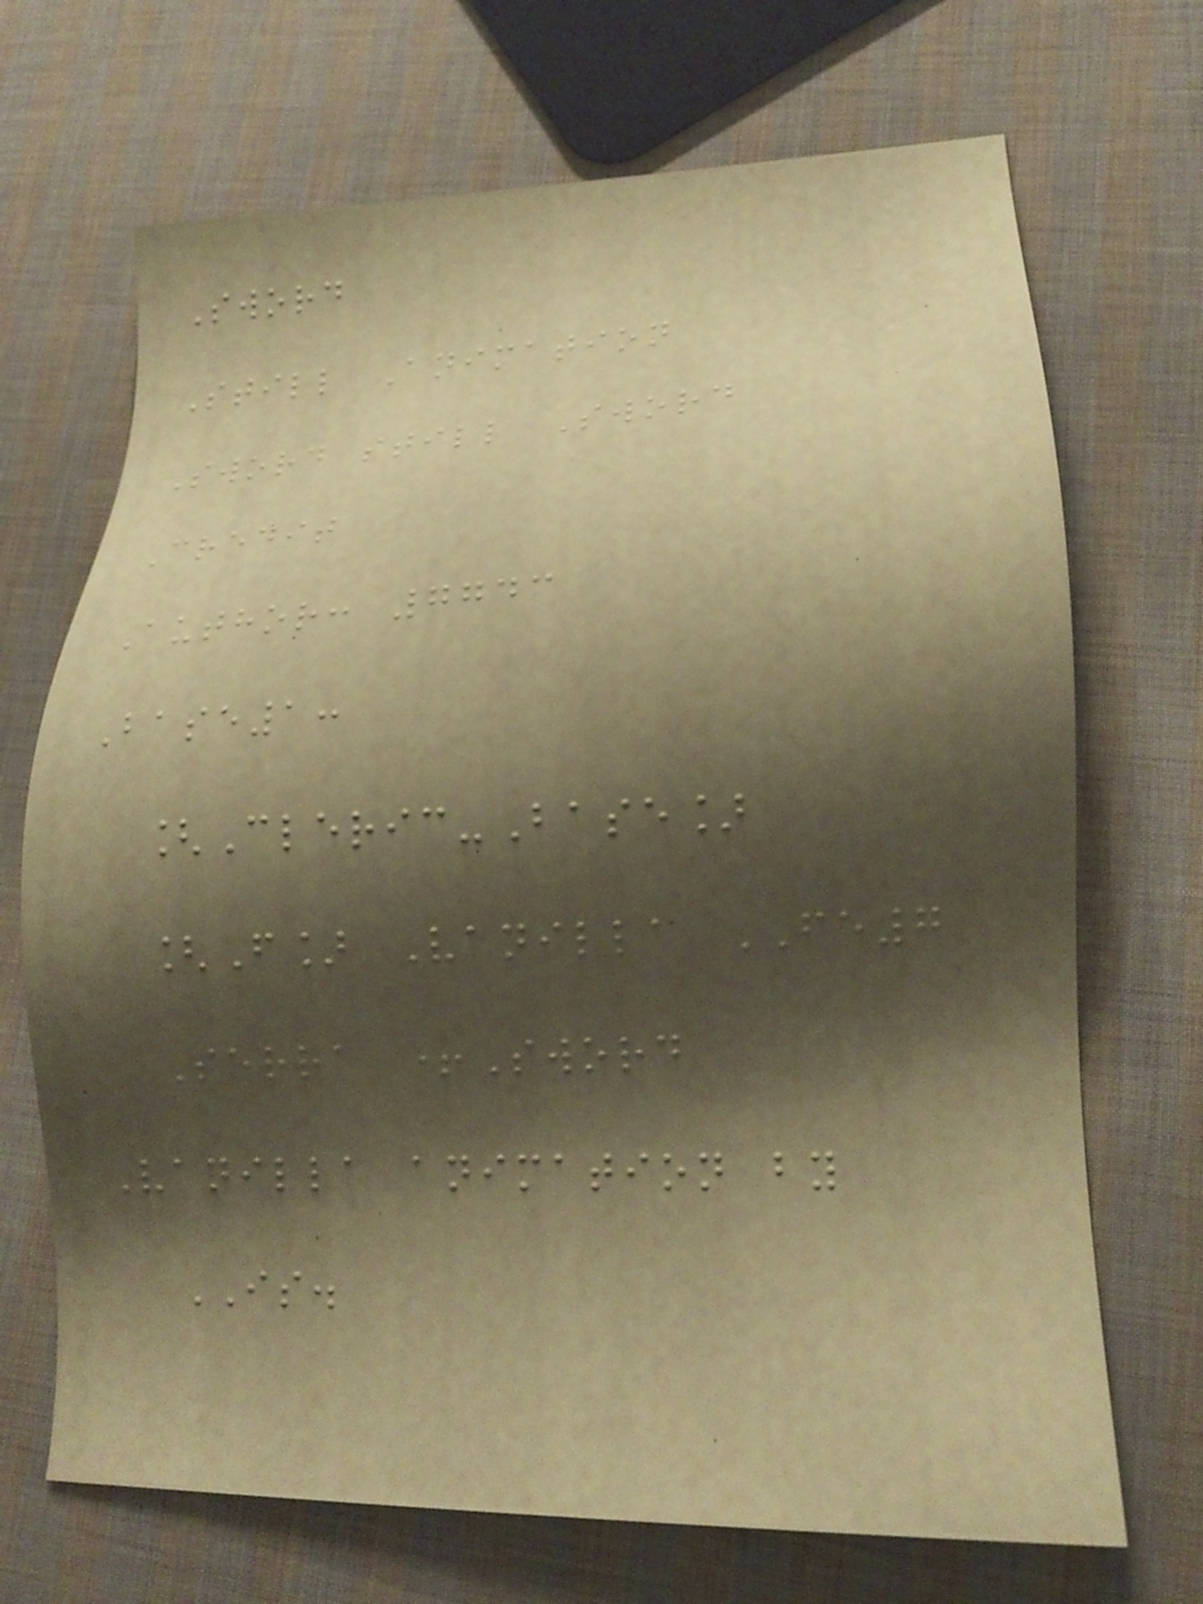Sword
Still Animation
Sword still Sword
Credit
Author: 7743
Base1:
[Cleric-Base]
[F] Vanilla FE7
Serra +Sword
Vanilla animation by
IS.
